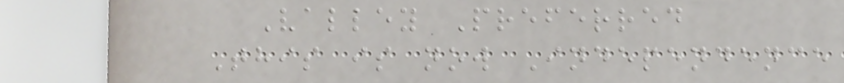Valley Preferred
This is now Independence
